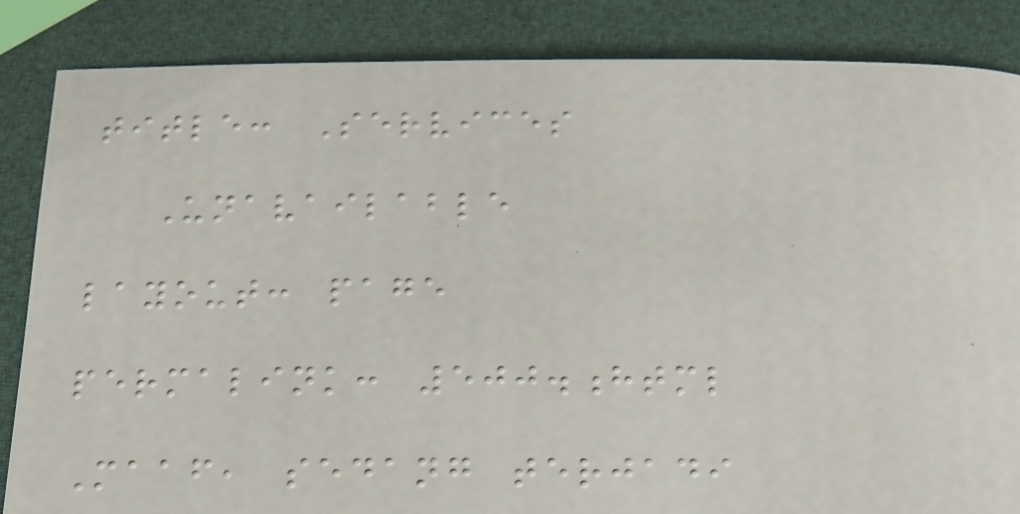title: Services
Unavailable
layout: page
permalink: 500.html
Maaf, sedang terjadi
